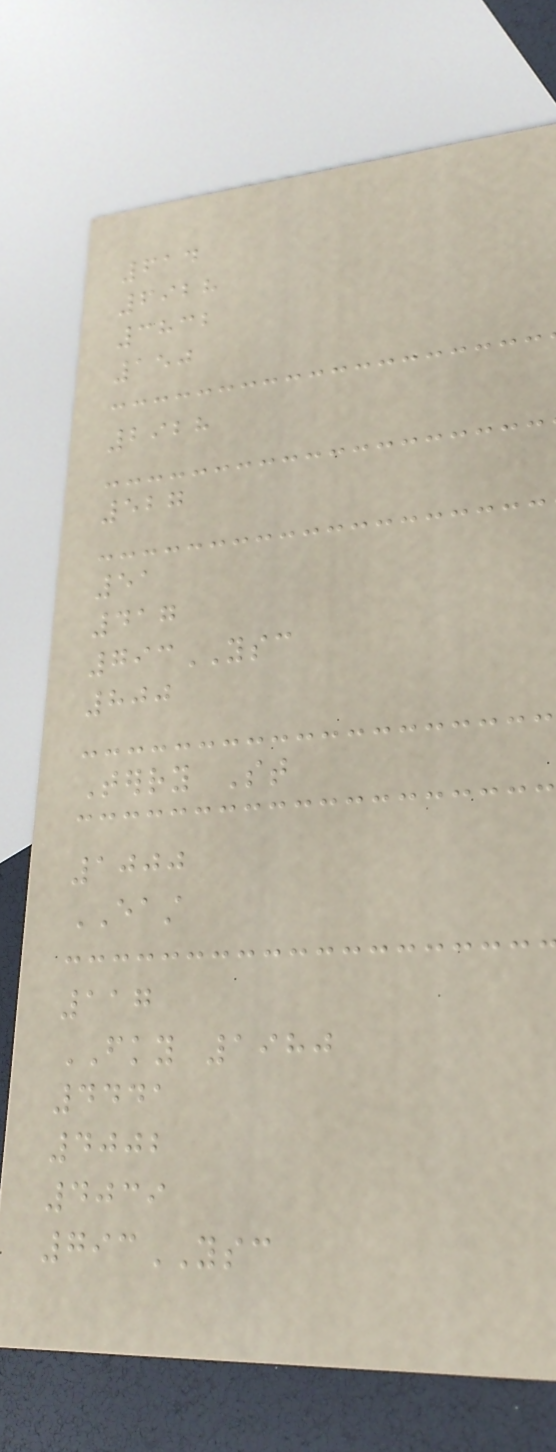614
6928
3832
150
2928
527
51
417
793YSC
800
Terry St
1000
EAST
117
FKY 1980
4441
4002
4039
793YSC
